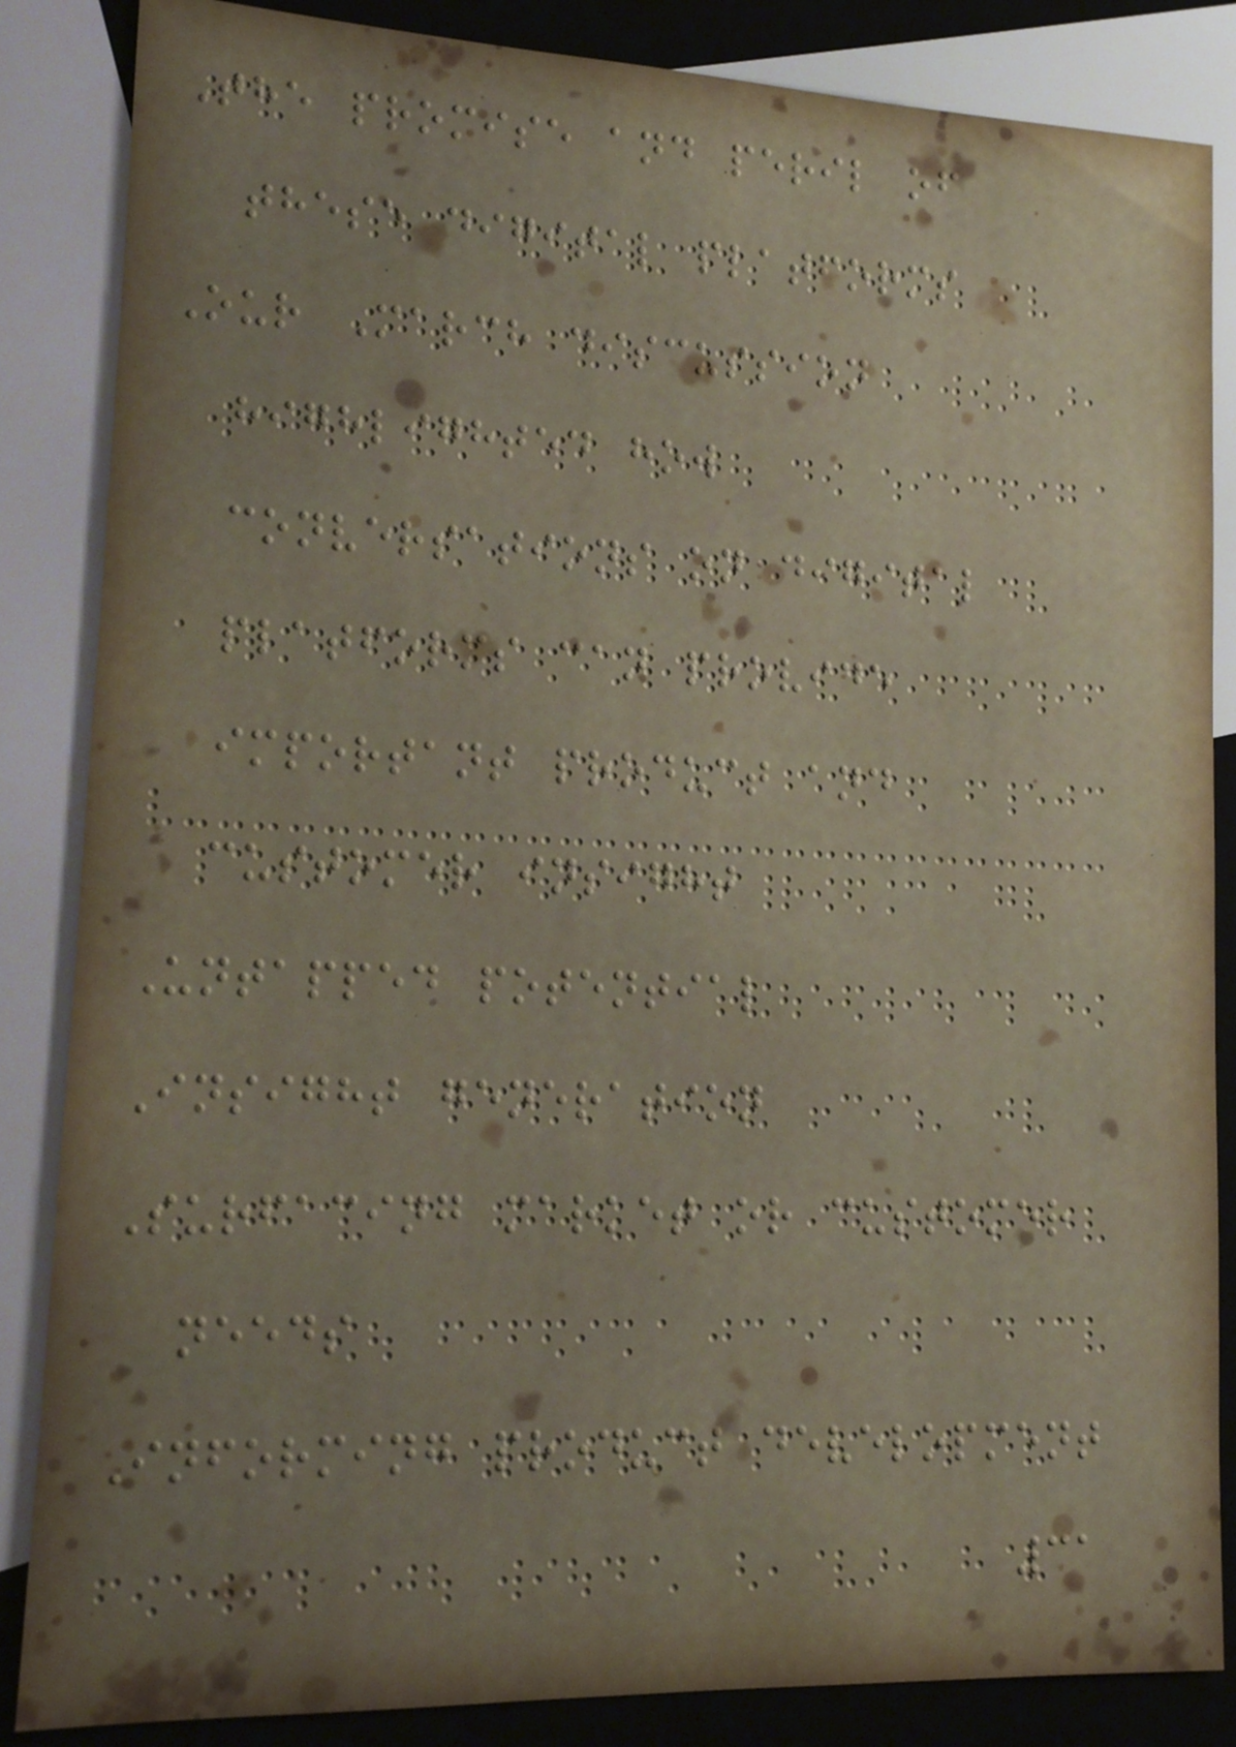The promise and peril of
these digital platforms
Our March discussion
highlighted how
conversations on digital
platforms can provide
important product and
customer insight
Untapped potential
Insight generation
Surfacing market or customer
needs
Informing product development
31
